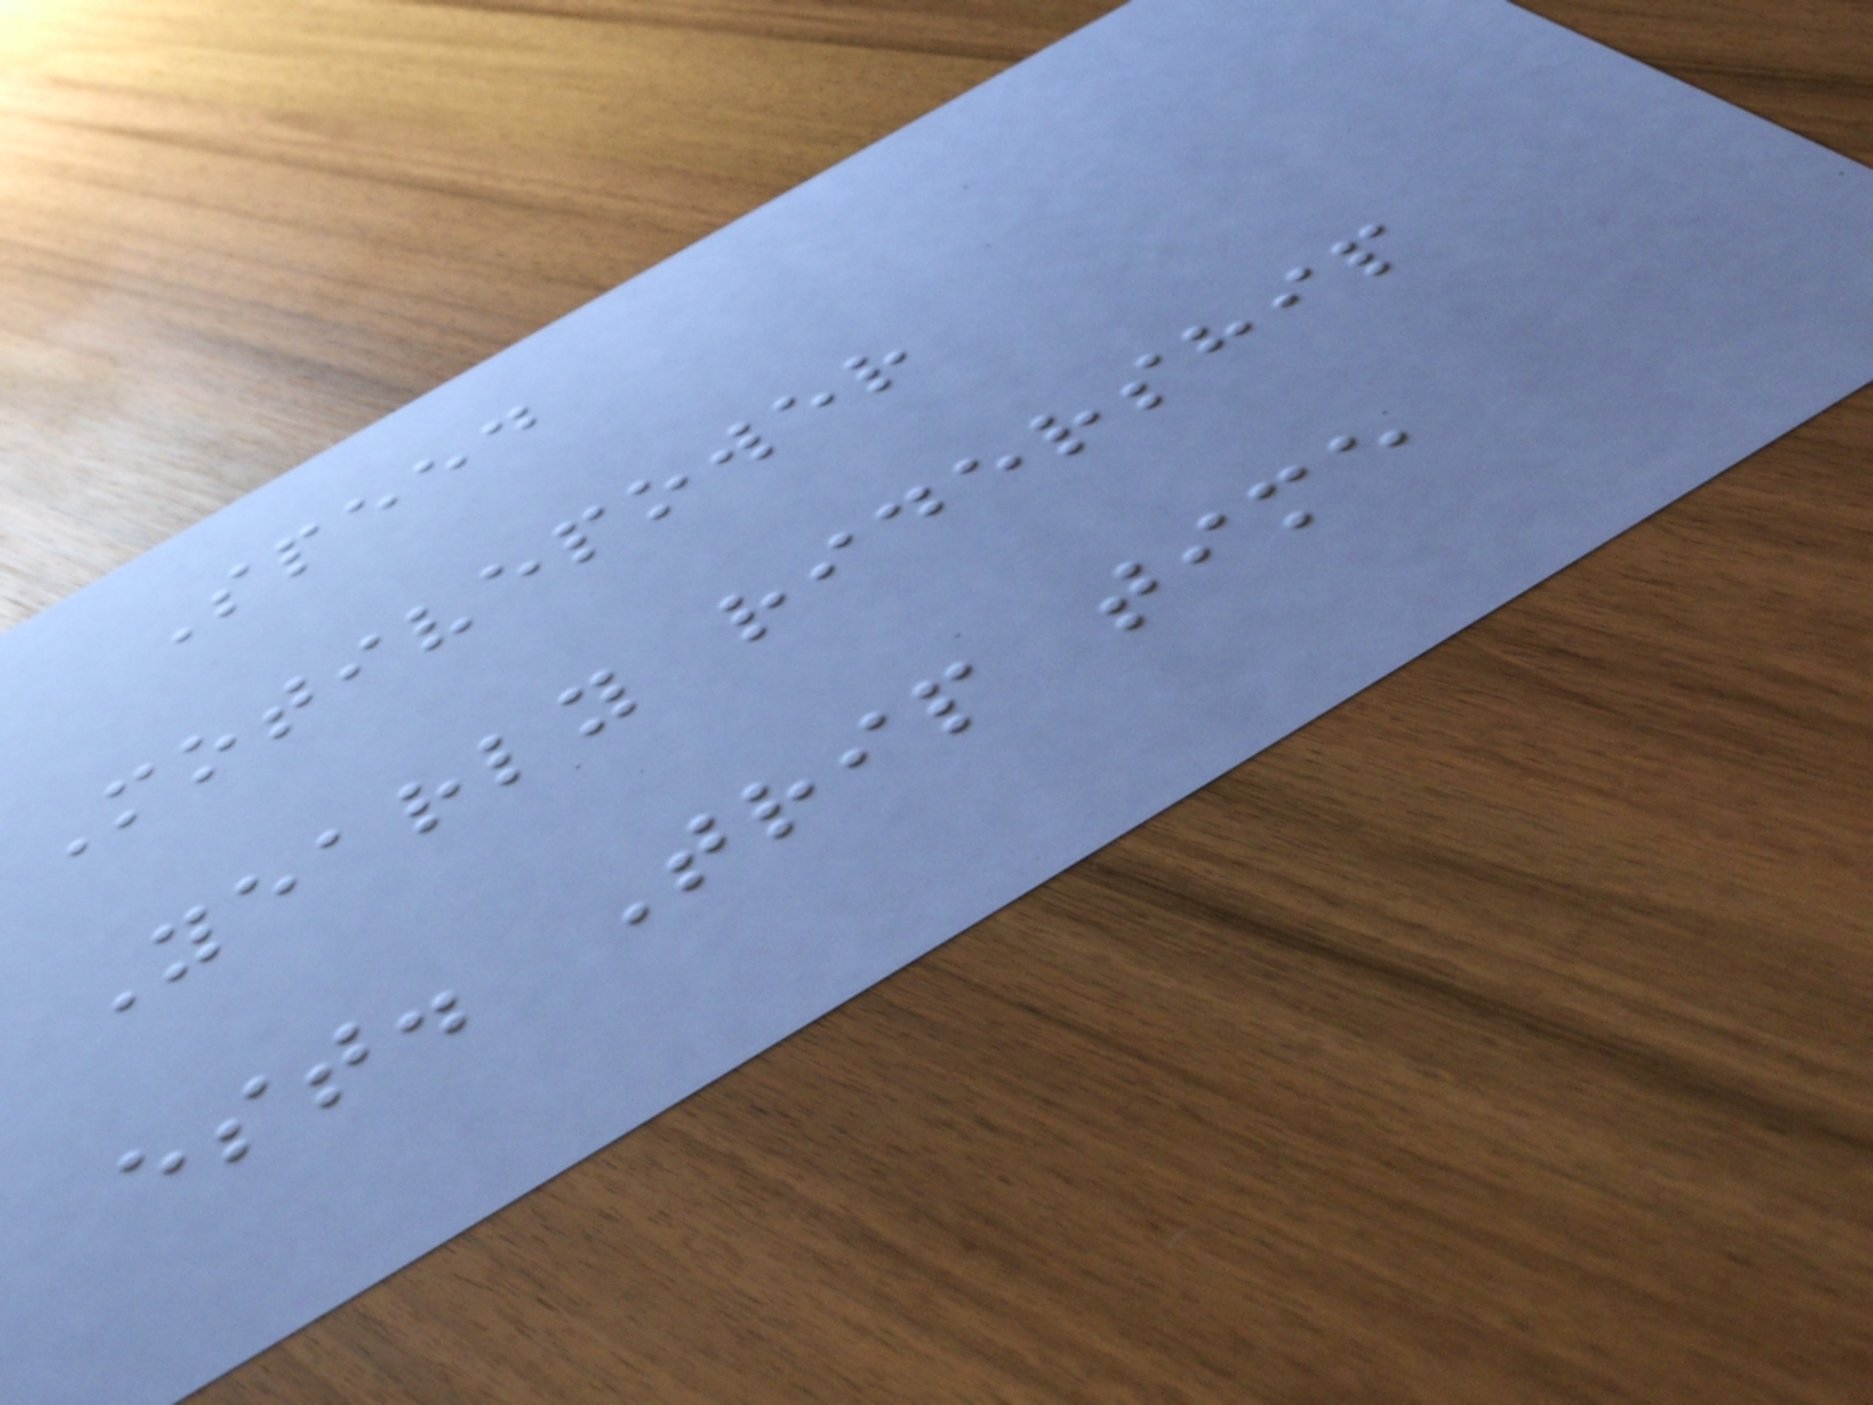Speed
Motivepower
Yearly ridership
est. Trip time
